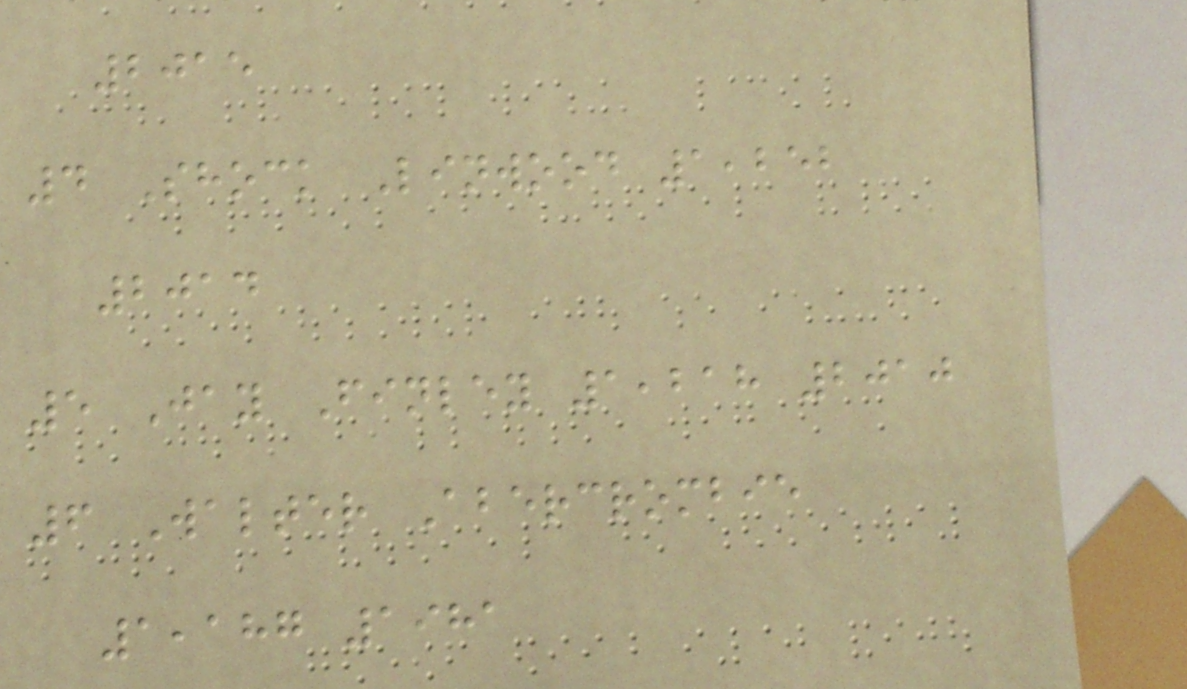2015
4 Shock Linwood 1,252
2014
5 Jay Finley 1,218 2010
6 Walter Abercrombie
1,187 1981
